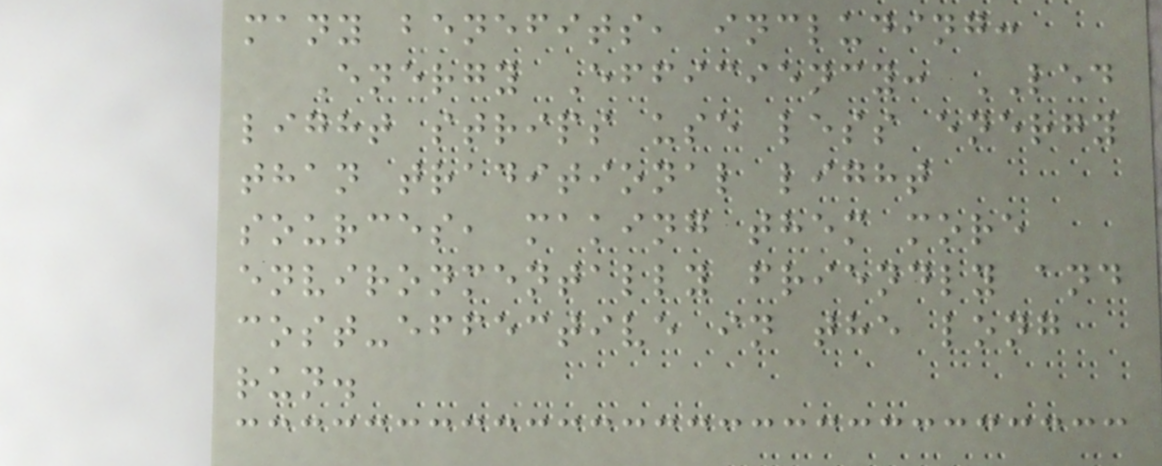many benefits, including:
Energy Efficiency: LED
light strips use less energy
than traditional light
sources, making them more
environmentally friendly and
cost-effective in the long
run.
